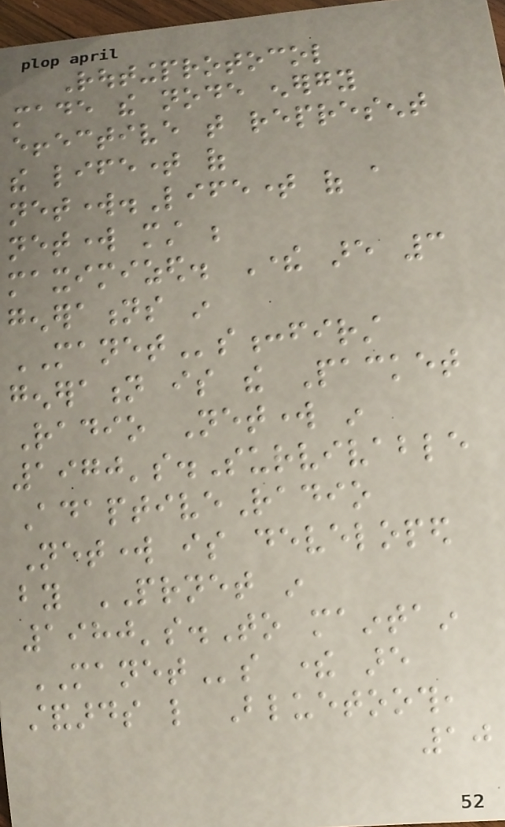Routingprotocol
made the node energy
effective that represent
the lifetime of
network.Lifetime of a
network must be
maximized. There are 3
generations in
MANETs:first
generation is the Packet
Radio Network in
1970's.Survivable
AdaptiveRadio
Network is developed
by PRNET in
1980's.To maintain
MANETs there are
standards like Bluetooth,
10
